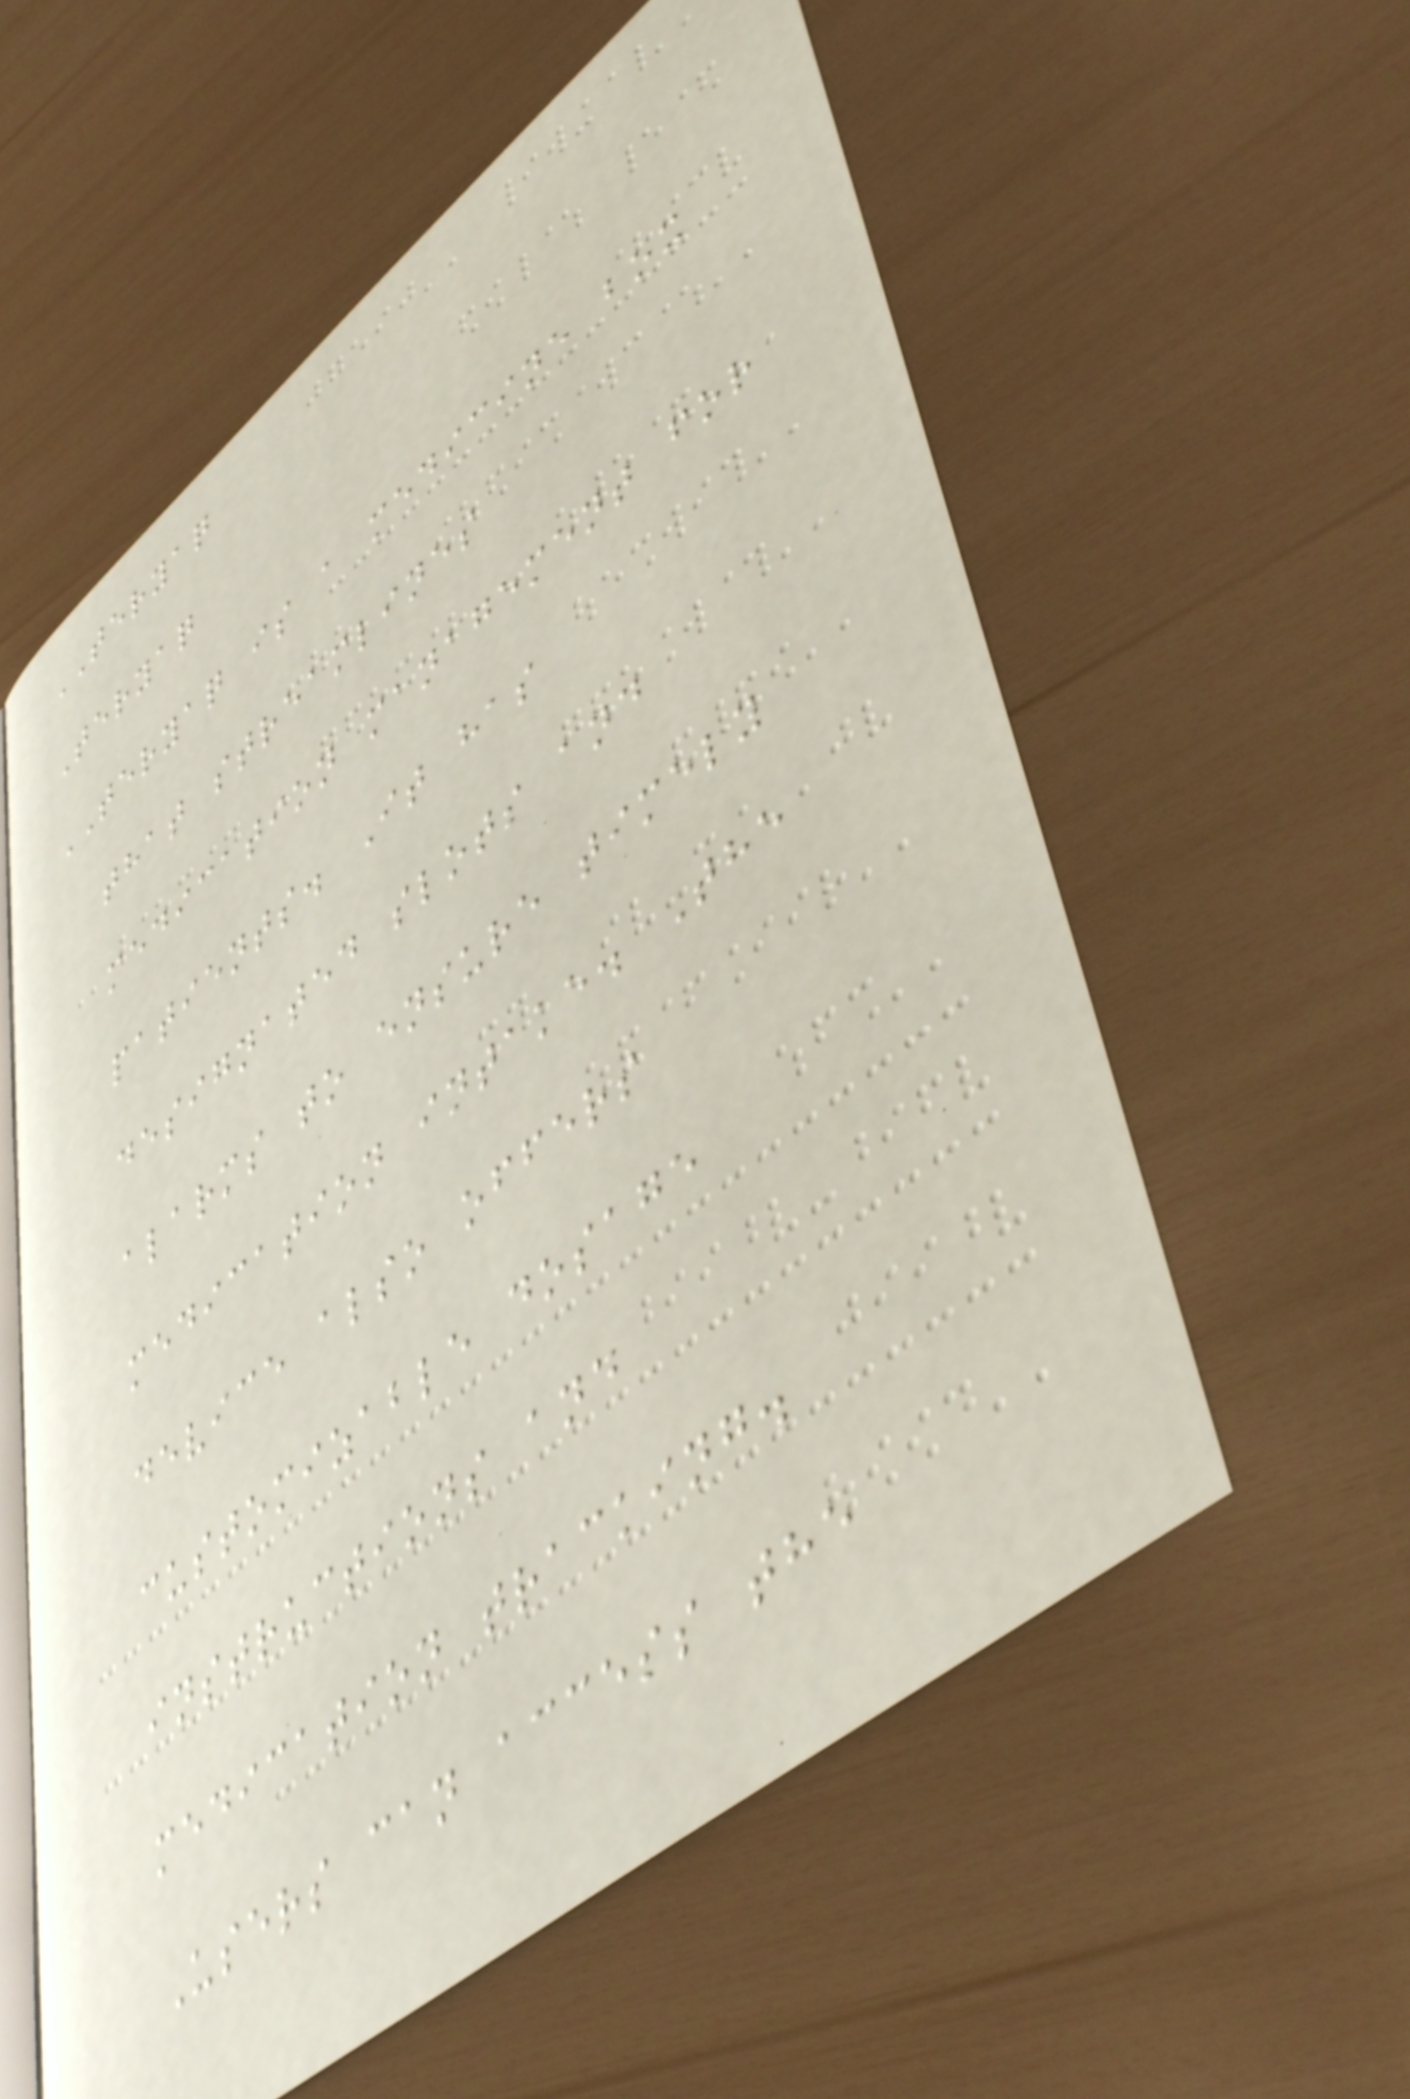TERYAQ
Teryaq
TERYAQ is a medicine box
that streamlines
medication management for
patients. It has
designated slots and
alarms to ensure timely
medication intake. The
device also offers
customizable dosage
instructions and
medication tracking.
Users can access the
